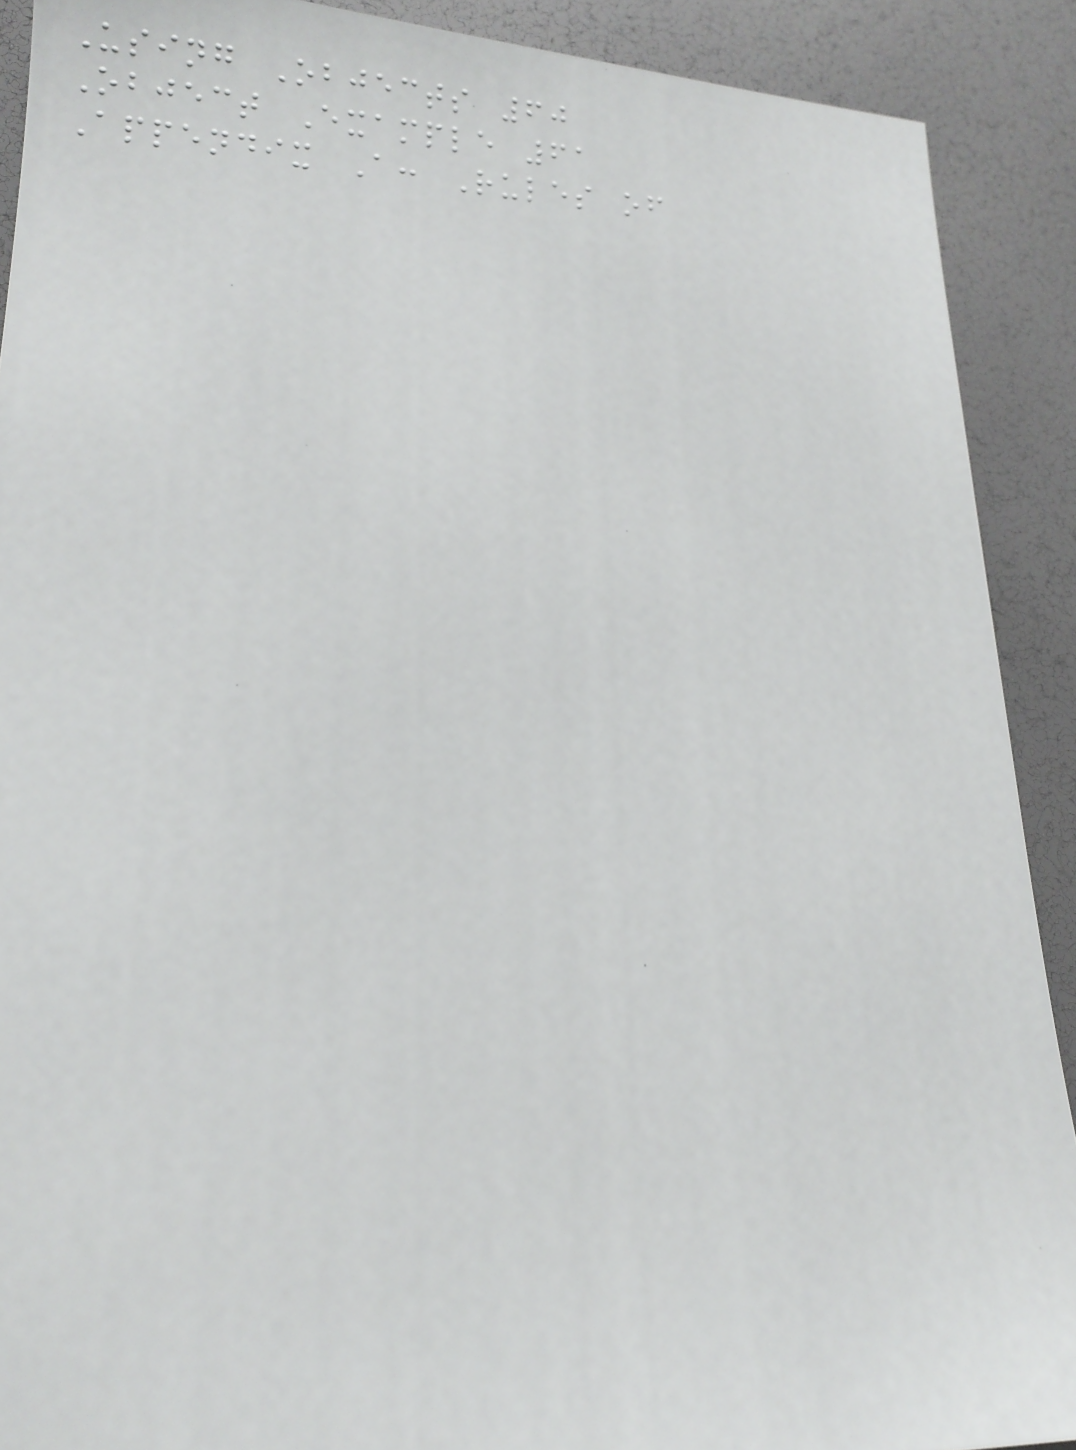Using Objects 60
Object Example 61
Appendix A: Rules of
